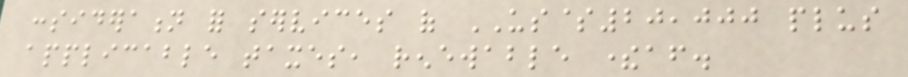consideration for services of US$20,000 plus
applicable taxes, renewable thereafter.
